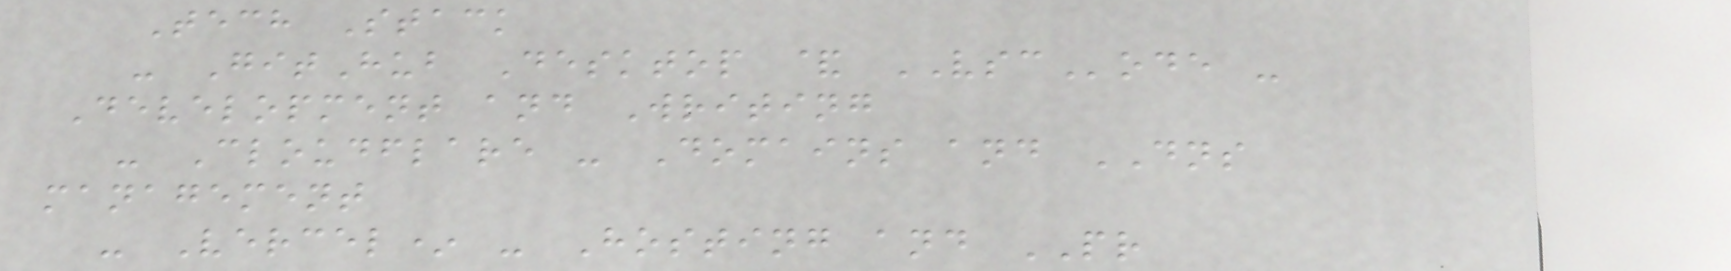Tech Stack
- GitHub Desktop & VSCode -
Development and Writing
- Cloudflare - Domains and DNS
management
- Vercel* - Hosting and PR
